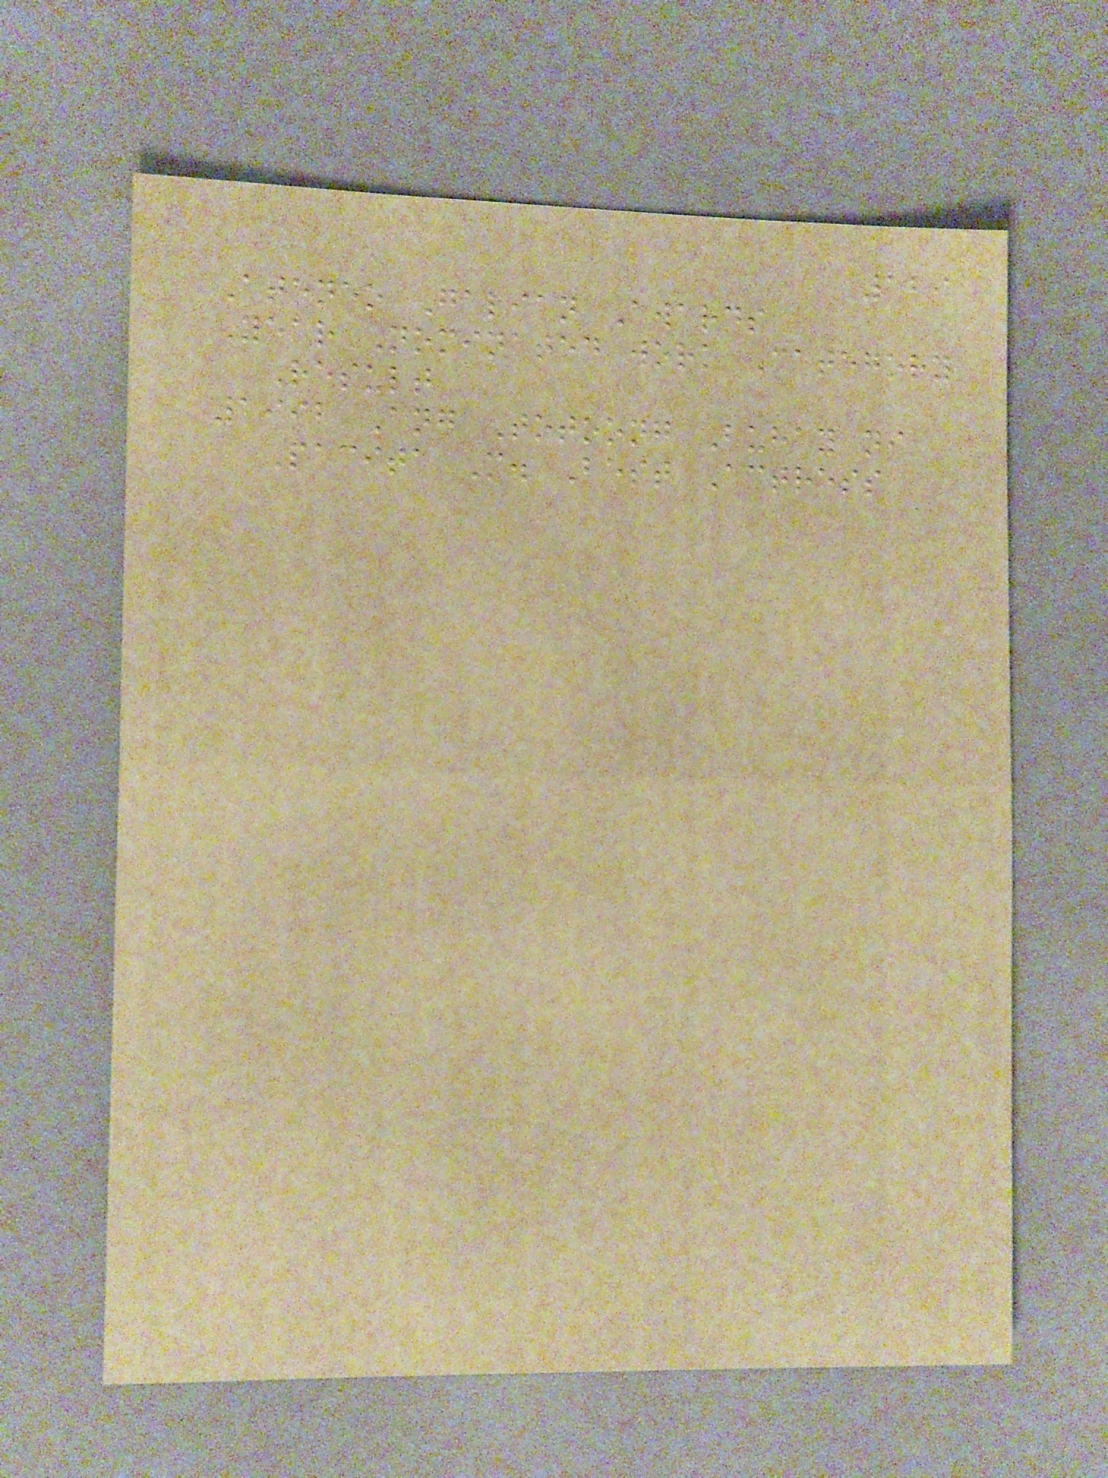129
Ateneo Galian Awards
Year Nominated work Category
Result
1992 Ang Totoong Buhay ni
Pacita M. Best Actress
